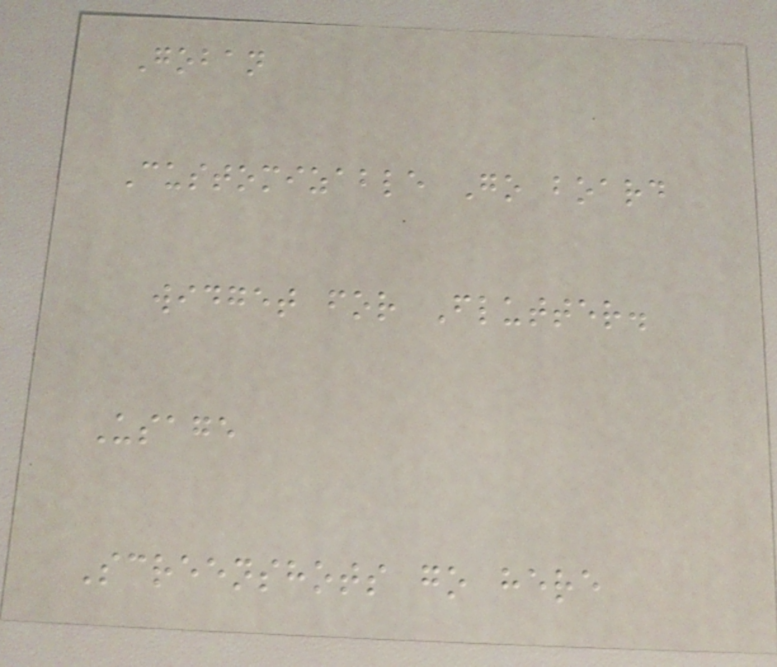Goban
Customizable Go board
widget for Flutter.
Usage
Screenshots go here
